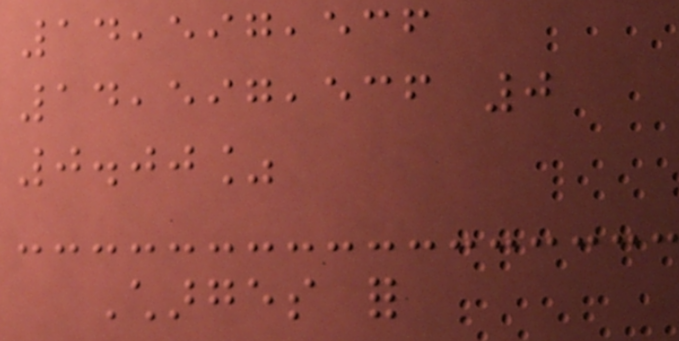14,597,536
14,597,536 0
0.00%
Charges for
